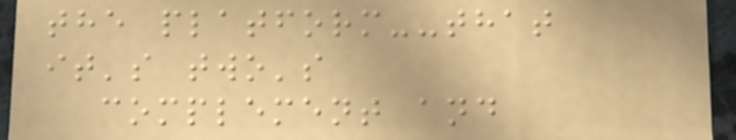the platform--that
it's two's
complement and
